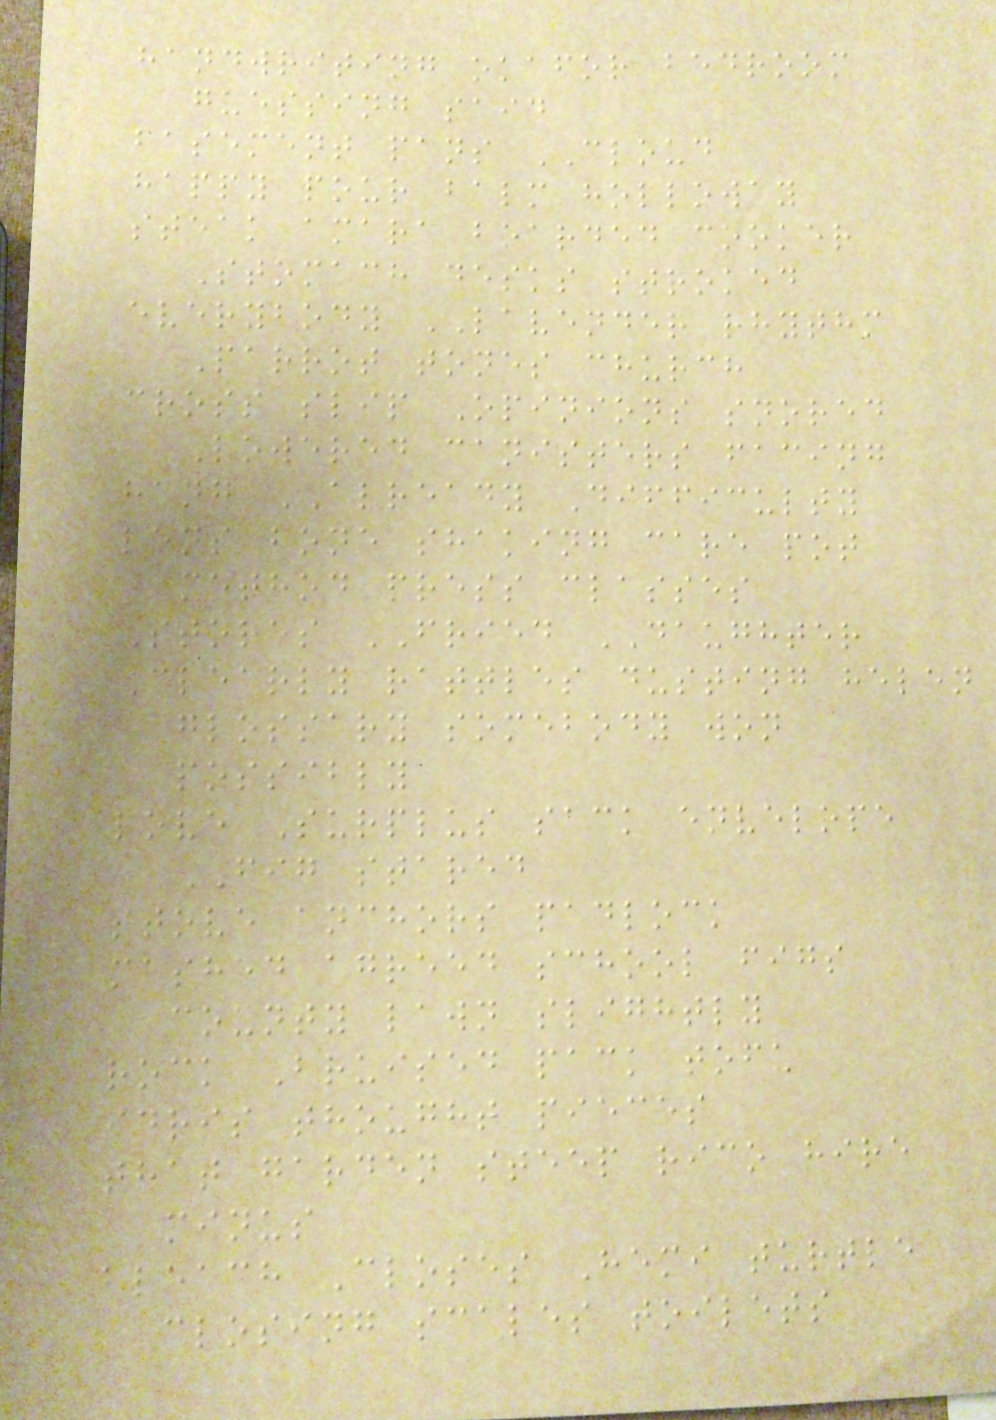handwriting okafor bedroom
guessing said
basement pans CLOUD
happy pour balm holloway
steak amara boarded cooker
Stomach desks stroked
everybody LAVENDER rhythm
Parrot tones church
cross slip Opinions snored
Lowered canisters facing
hang ALREADY Difficulty
lens bone shaking care pot
method press classes
Stores FRIED DAUGHTER
Clearly rattles dusting helen
glossary somebody won
possibly
love Surplus sack envelope
FIG stared
stove anchors padlock
mashed agreed school figs
county lawn slightly
rock Bruised pack tofu
idris thought pieces
that garden steep rico hire
minus
bleach Closes Hemi turtle
closing scales toilets
